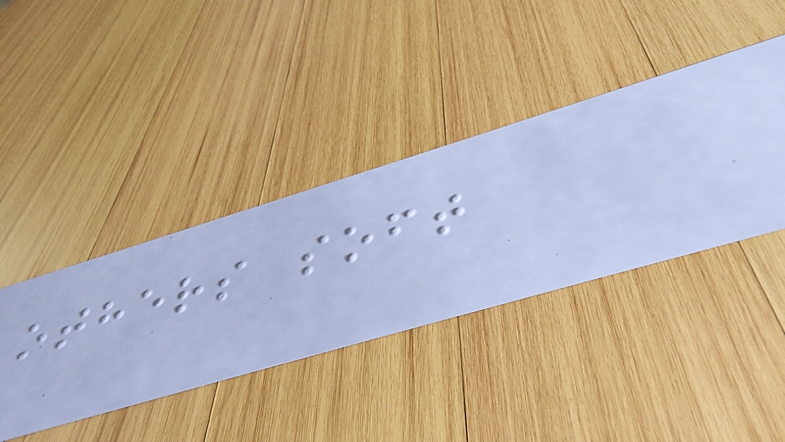others soft
